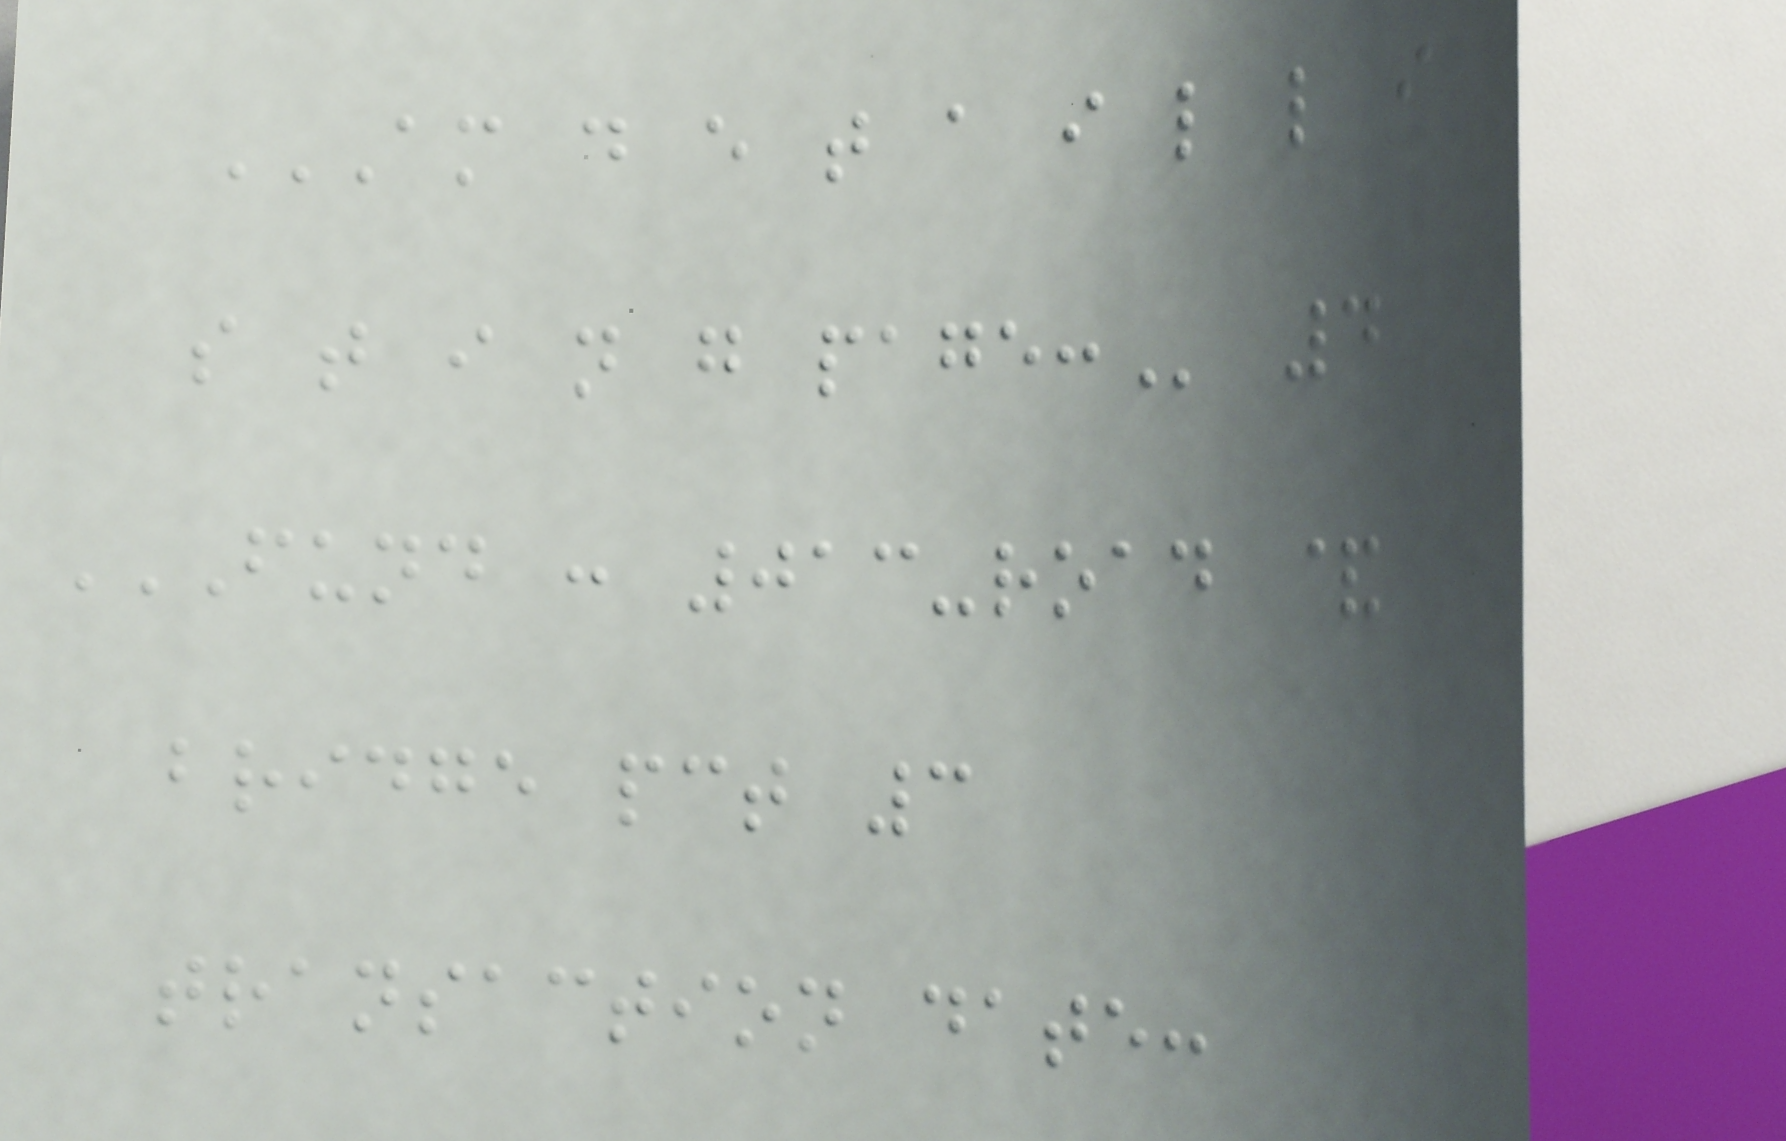AM D E T A I L L I
S T I N G PAGE: 4
FUND : 013-ROAD &
BRIDGE PCT 3
TRANSACTION DATE:
